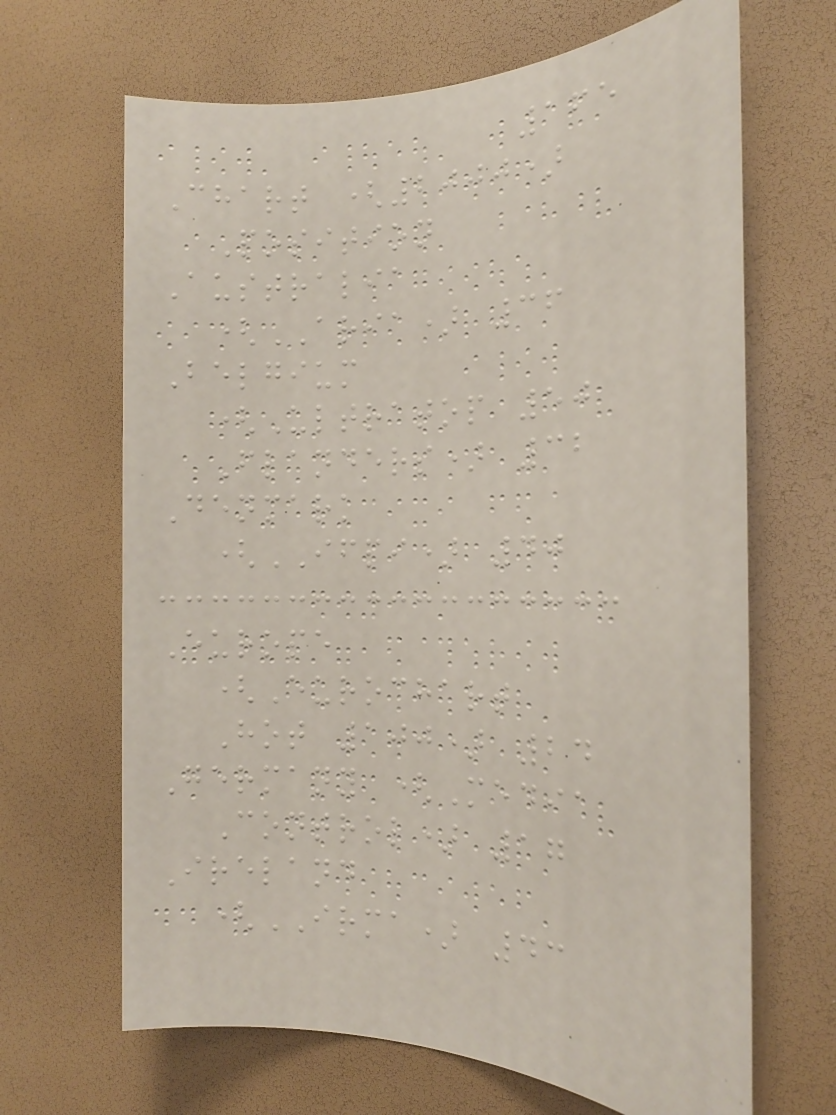165
Chart (2000)
Position
Australia
(ARIA) 36
Belgium
(Ultratop 50
Flanders) 32
Denmark
(IFPI) 40
Europe
(Eurochart
Hot 100) 24
Germany (Media
Control) 17
Ireland
(IRMA) 43
